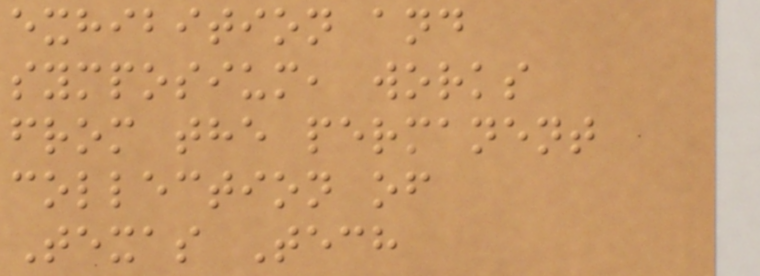exhibition and
symposium, works
from the permanent
collection of
Texas Tech
